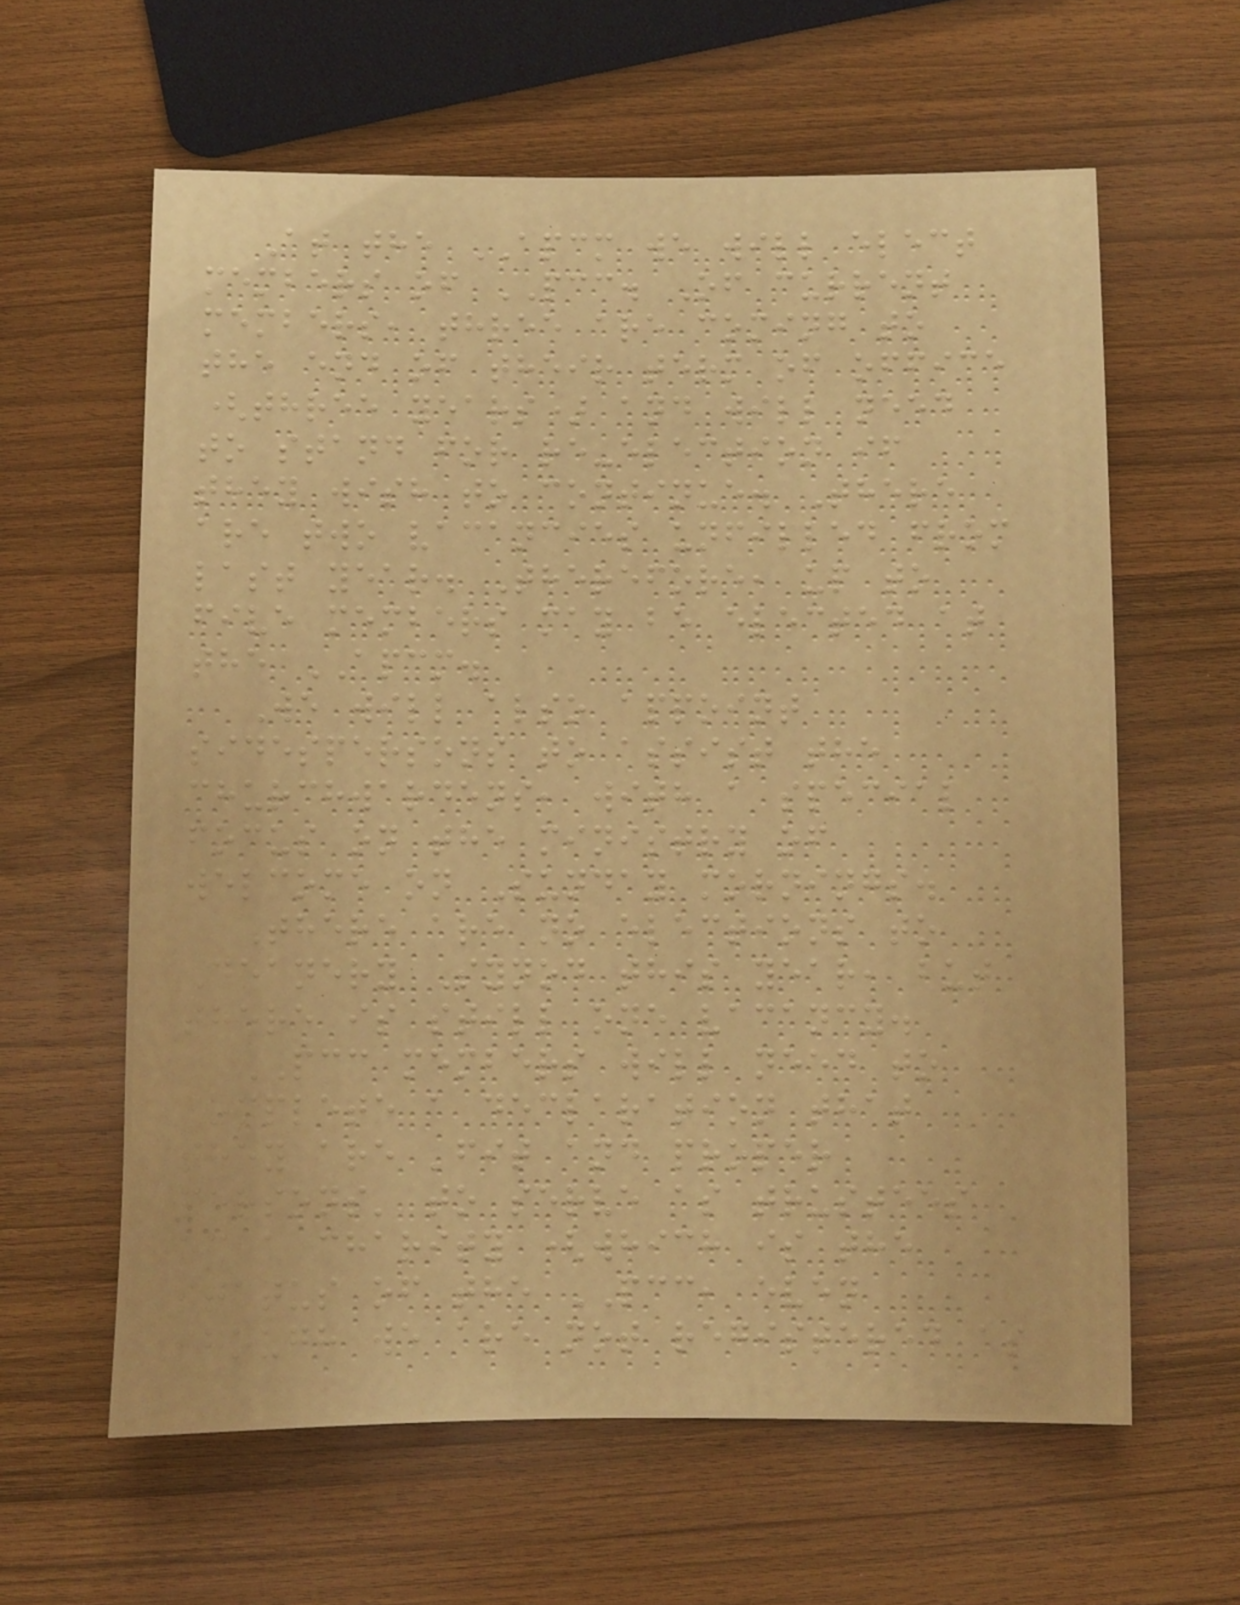At the APCM we will elect
members of PCC. Of current
members, three are coming to
the end of their term of office
(three years) and will need
to stand for re-election if
they wish to continue. There
are two vacancies unfilled from
last year. Therefore, up to
five members may be elected at
the APCM.
We will also appoint
sidespersons to assist the
churchwardens, with a special
focus on the ministry of
welcome on Sunday mornings.
There are no elections to
Deanery Synod this year, but
there is still one vacancy.
PCC members will need to
complete a declaration that
they are 'fit and proper
persons' to serve as trustees
of a charity (which is the
status of the PCC, even
though we are not registered as
